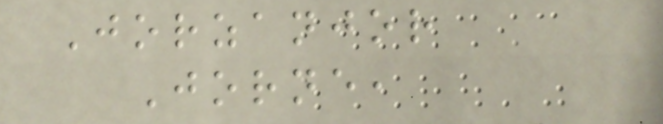Jorzanjor
Jorne,
